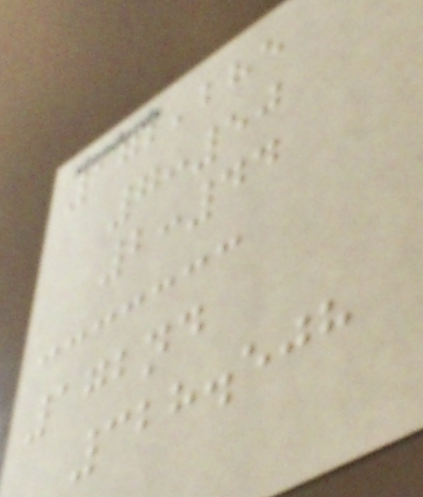172,285
7:50
2:44
172nd
328.508
